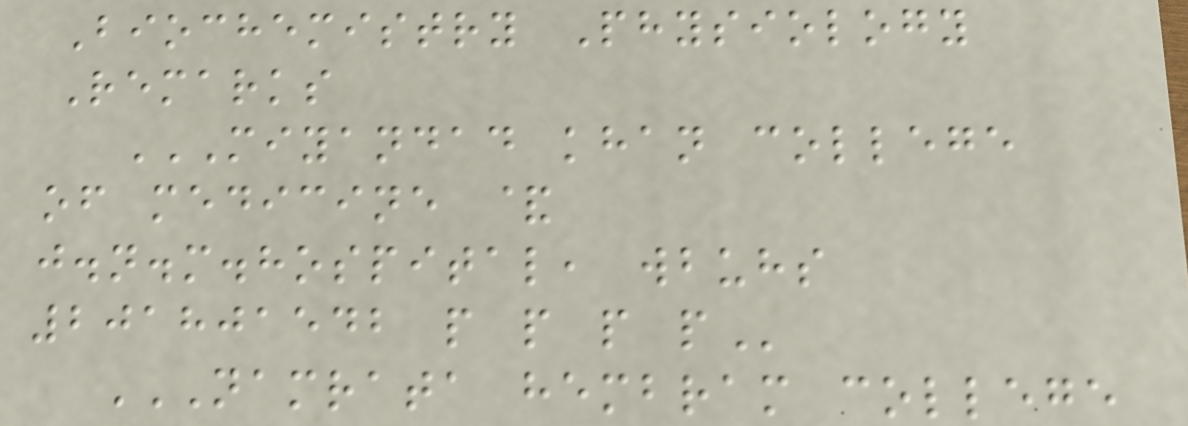Biochemistry Physiology
Remarks
MIYANDAD KHAN COLLEGE
OF MEDICINE &
J.N.M.HOSPITAL, WBUHS
201801542 P P P P
NAMRATA HEMBRAM COLLEGE
